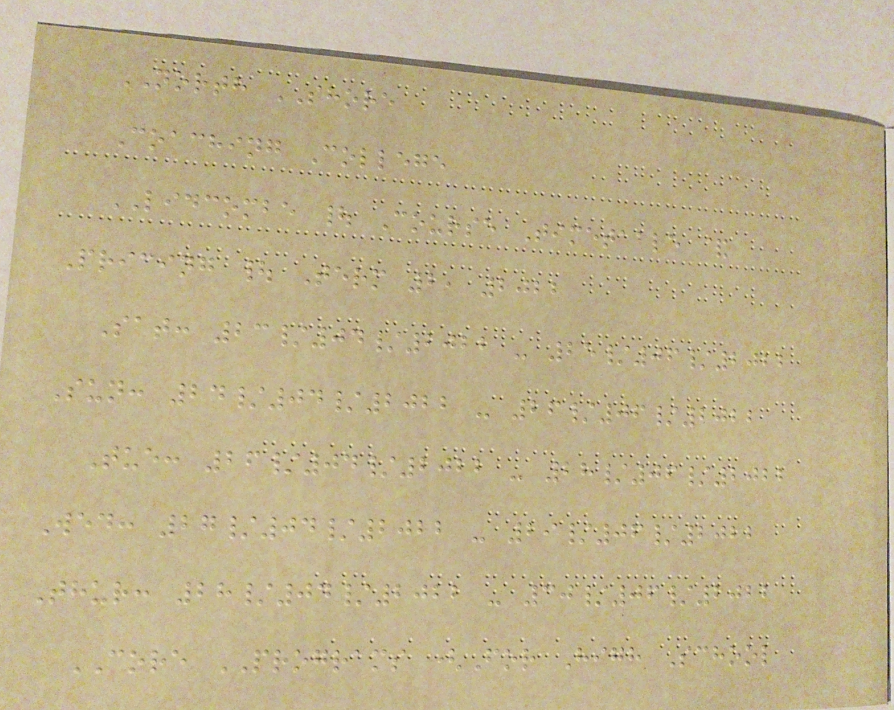NORTH SHORE
Coaching College
LIDCOMBE | Course Timetable &
Pricing | Term 2, 2022
Sat: 23/04/2022 - 25/06/2022
Sun: 24/04/2022 - 26/06/2022
Tue: 26/04/2022 - 28/06/2022
Wed: 27/04/2022 - 29/06/2022
Thur: 28/04/2022 - 30/06/2022
CORE PROGRAMS (For High School
